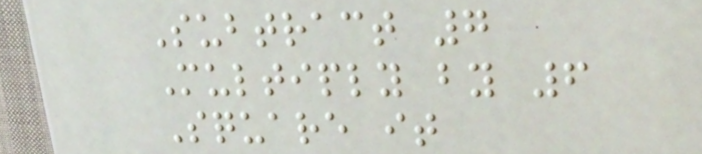Subtract 7
Multiply by 6
Square it
